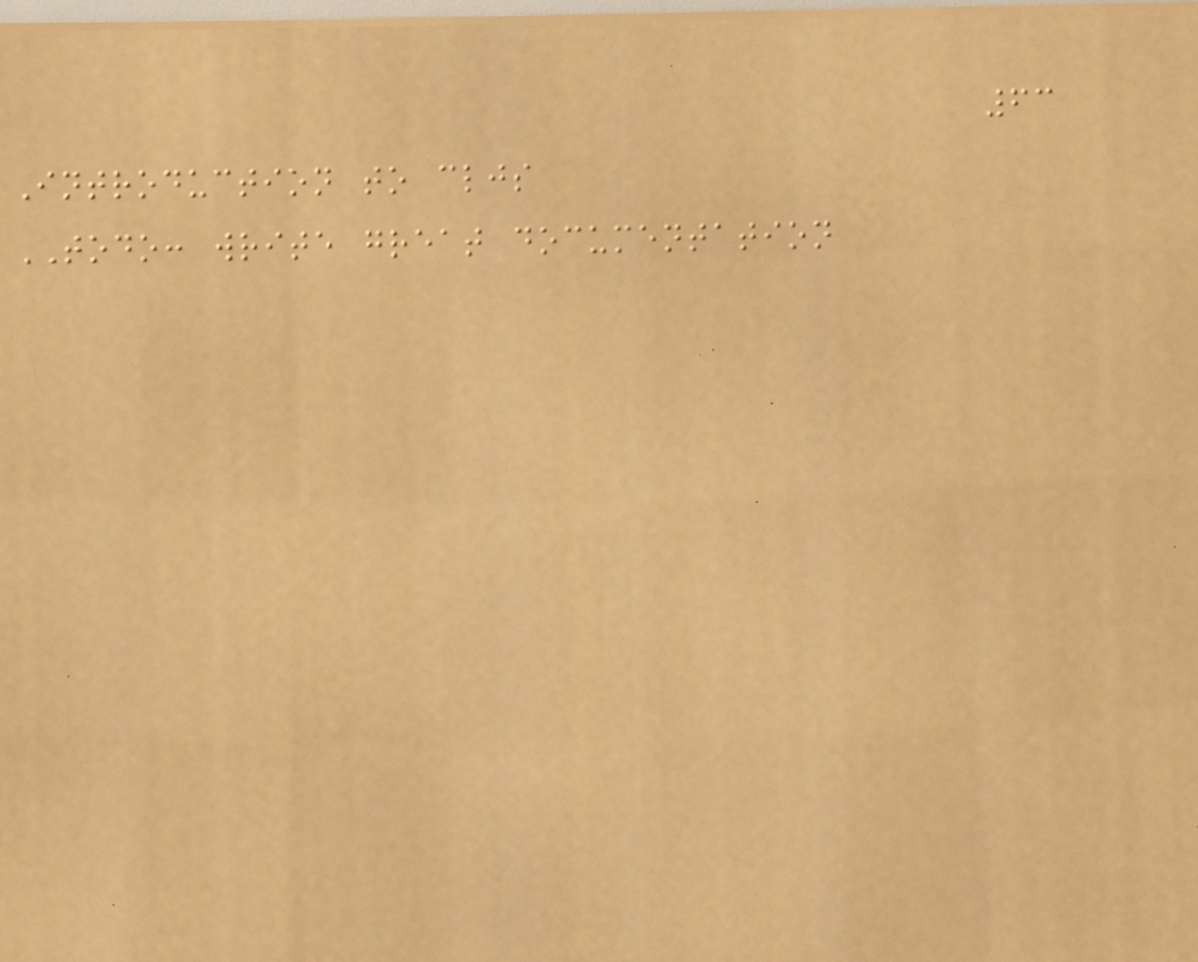63
Introduction to cljs
TODO: write great documentation
